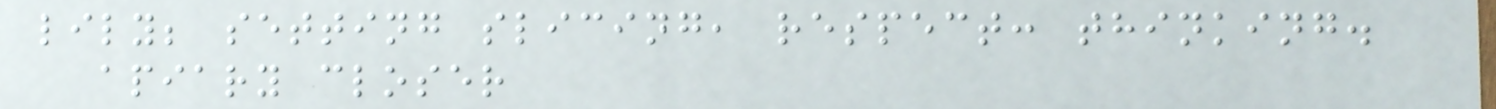lily; setting slicing, respect: thinking.
apiary closer
